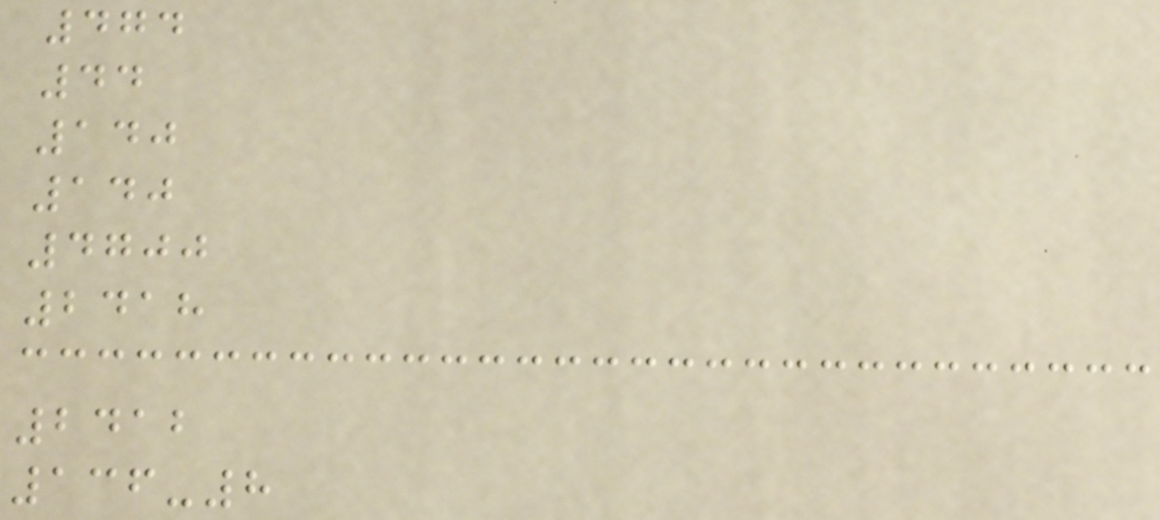474
44
140
140
4700
2418
2412
136-8
